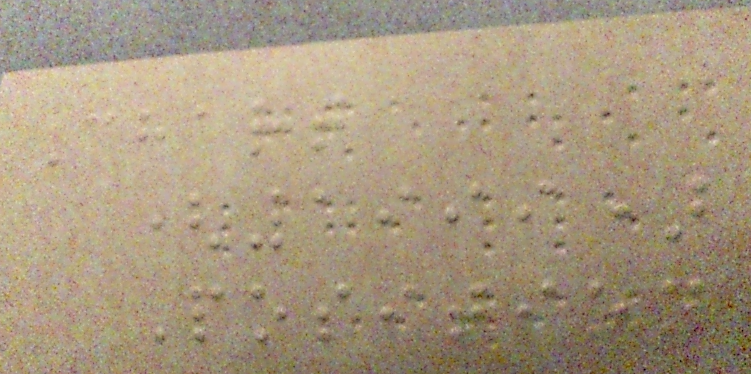Chart
(1999)
Position
